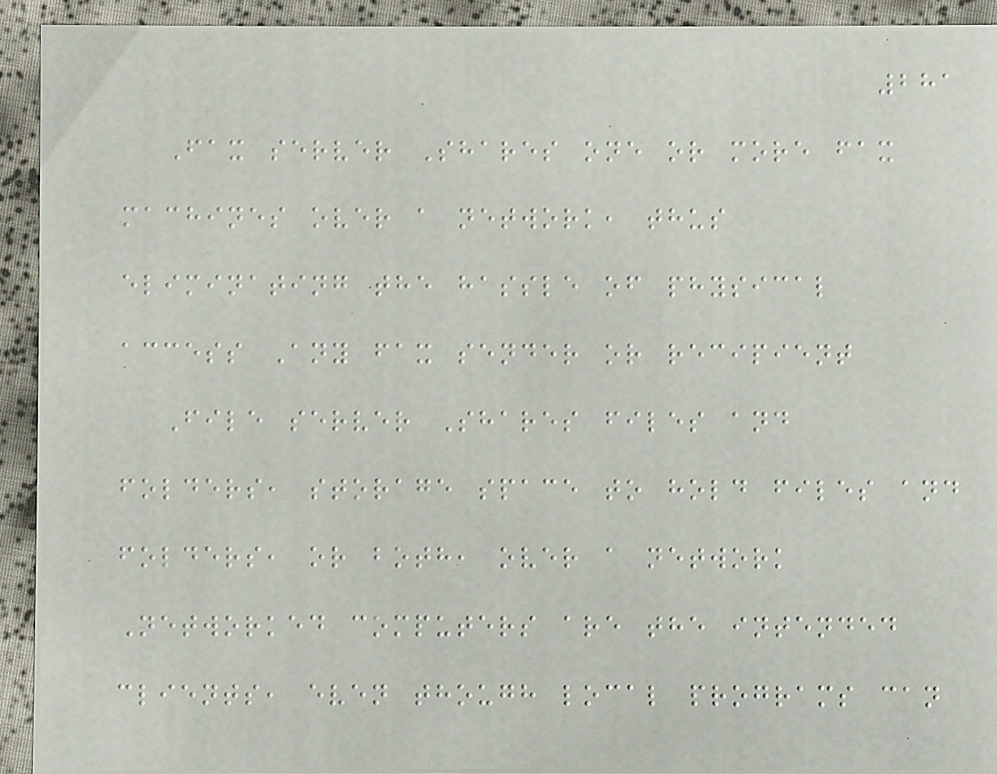281
Fax server Shares one or more fax
machines over a network, thus
eliminating the hassle of physical
access Any fax sender or recipient
File server Shares files and
folders, storage space to hold files and
folders, or both, over a network
Networked computers are the intended
clients, even though local programs can
